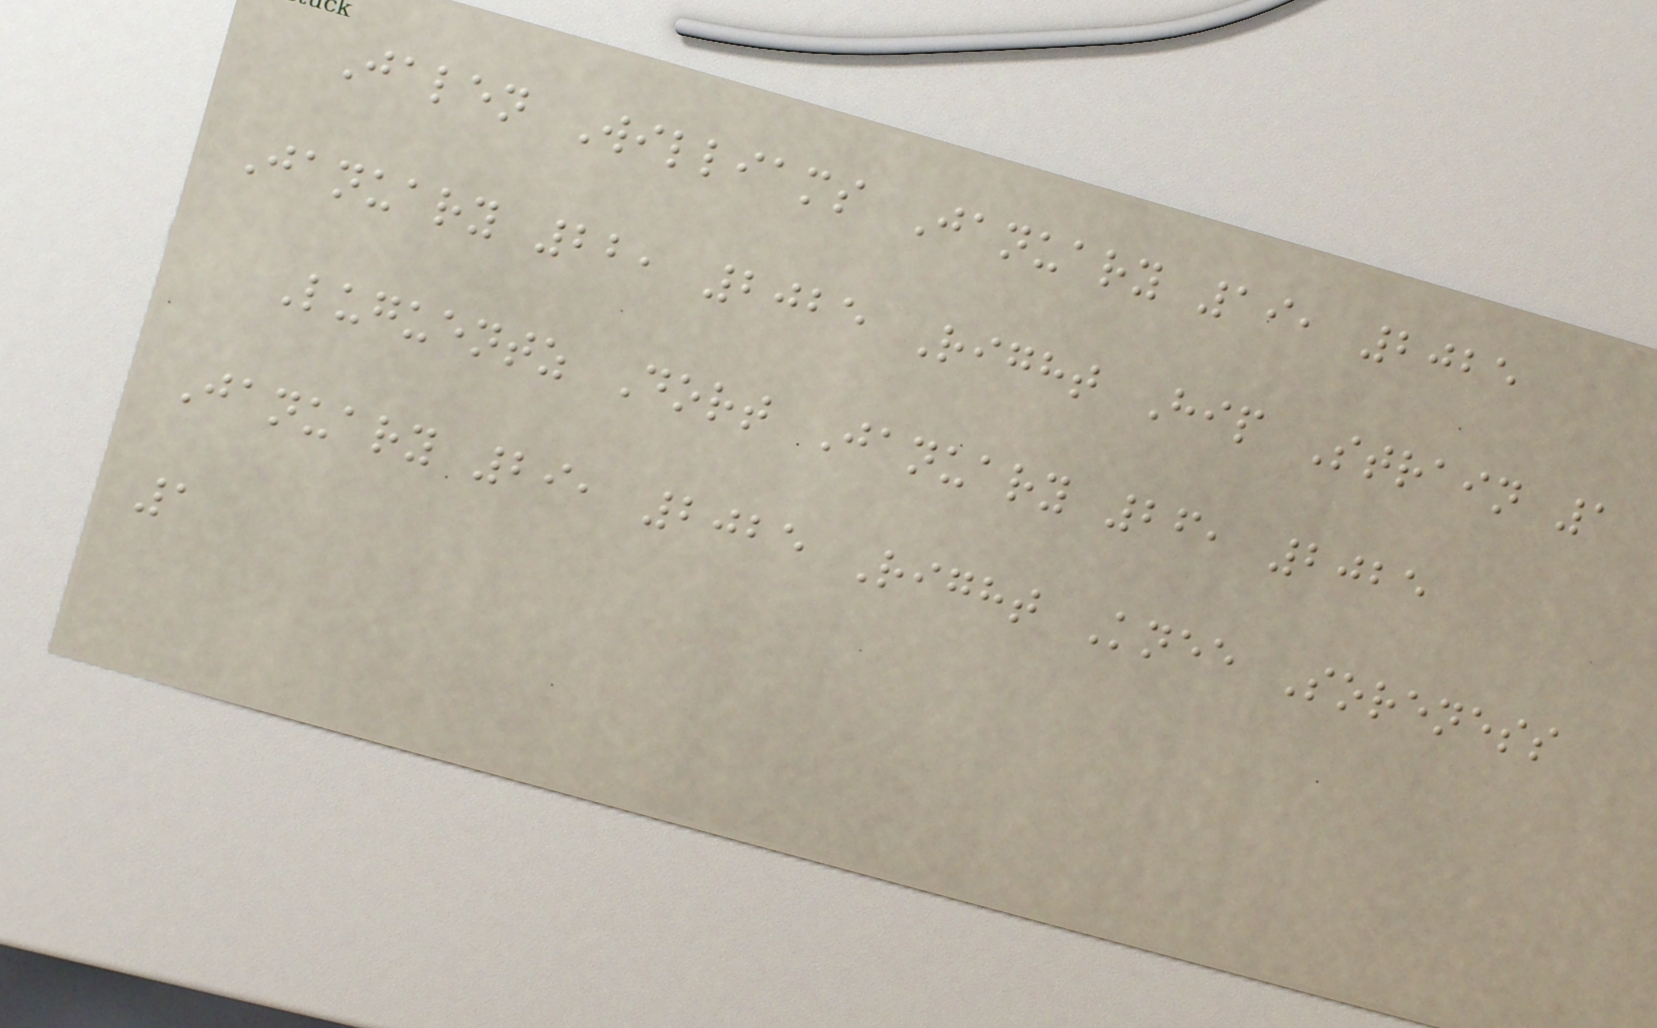Jalen Williams January 19, 2025
January 22, 2025 Right Hip Strain 1
Luguentz Dort January 26, 2025
January 29, 2025 Right Knee Soreness
1
